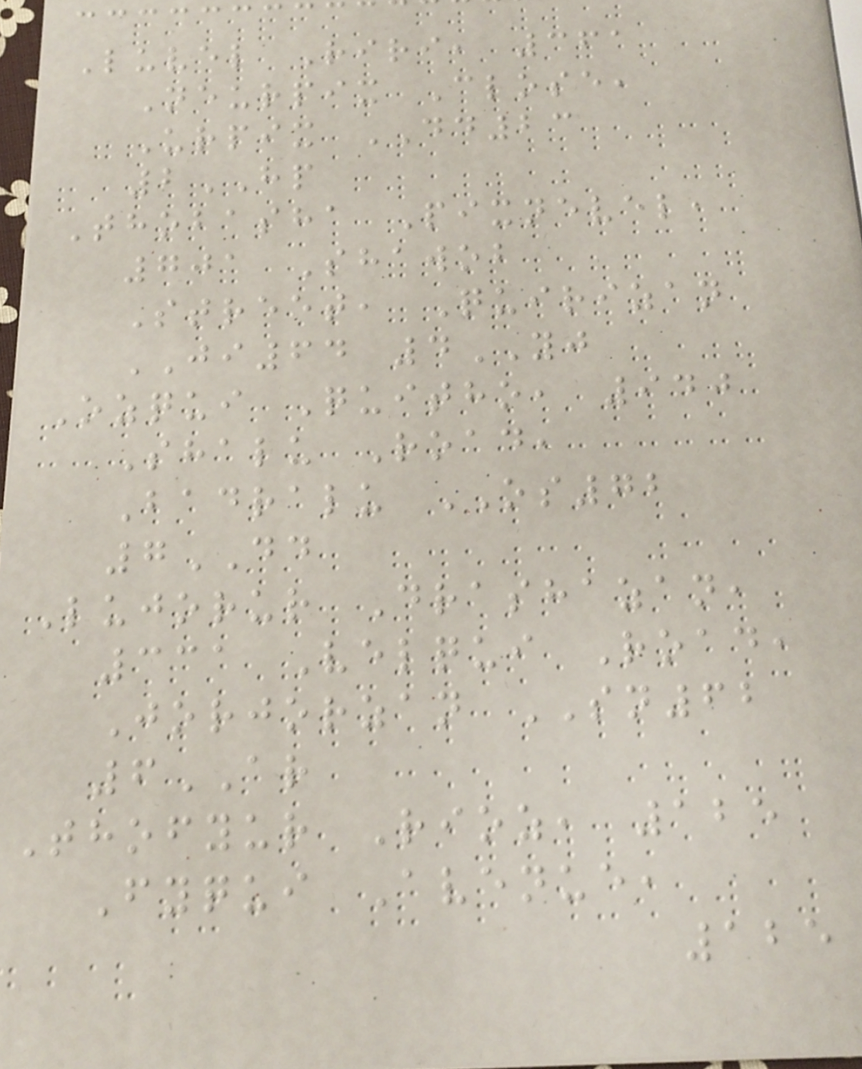Luvel Riri, 361
Neurpix Close,
Urpix DD23
2HP
Thobasha Pixnevel,
701 Shawob
Street, Quirizan
JI64 4YJ
Ozqui Quitho, 940
Shalu Road,
Badralu OS72
7DD
Lujorur Drashazan,
331 Velqui Road,
Jorjorzan SN62
6AR
Thofyur Rioz, 125
Fyqui Avenue,
125
